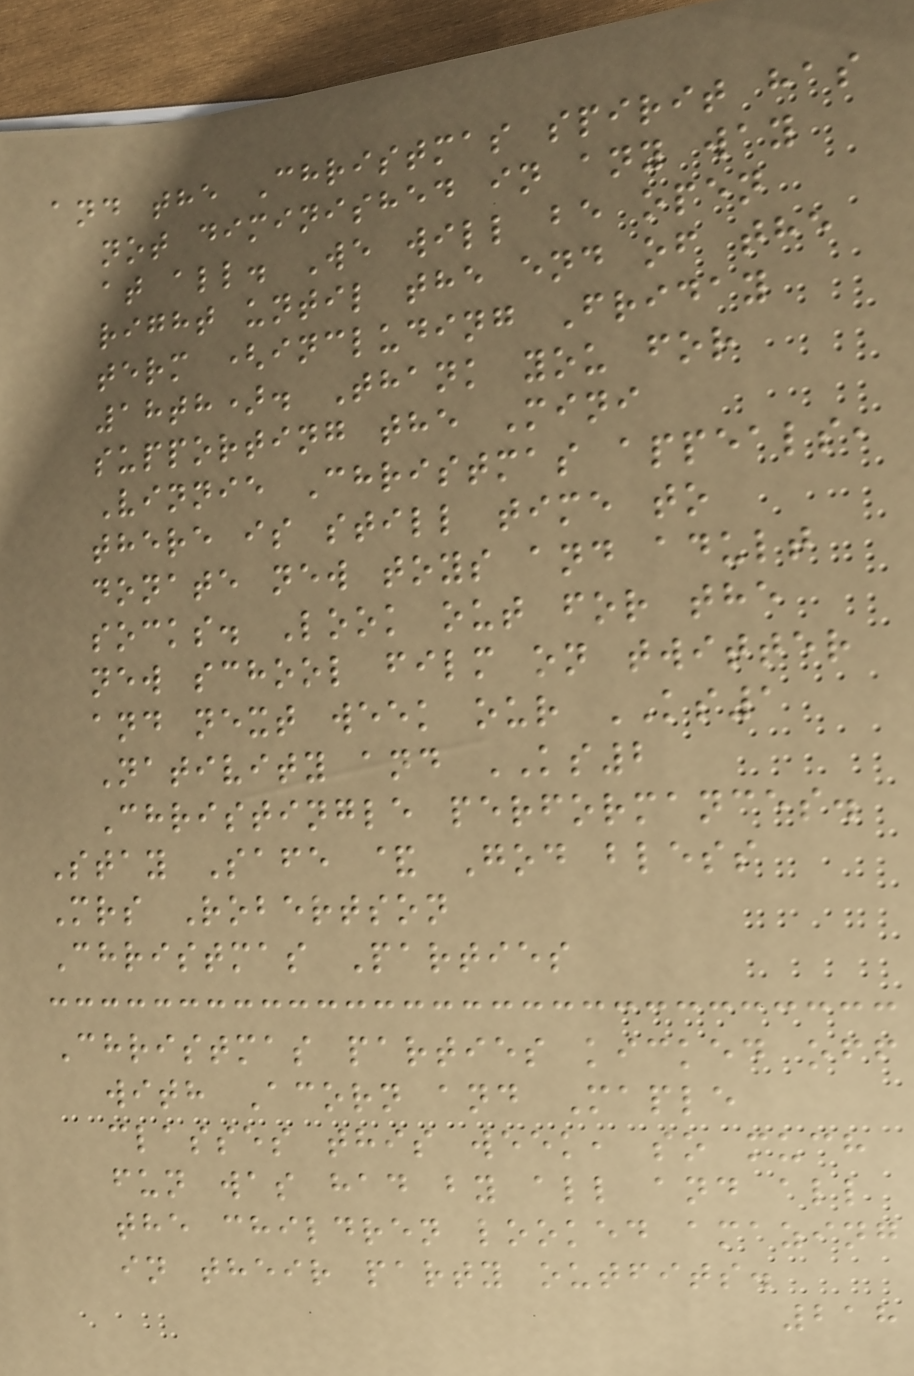and the Christmas spirit has
not diminished in any way
at all. We will be open
right until the end of the
term (including Friday
18th). Thank you for
supporting the Mini
Vinnie Christmas appeals,
there is still time to
donate new toys and adult
socks. Look out for the
new school film on twitter
and next week our KS1
Nativity and KS2
Christingle performances.
Stay Safe & God bless
Mrs Robertson
Christmas Parties
Christmas parties kicked off
with Acorn and Maple
classes this week, so much
fun was had by all and all
the children looked amazing
in their party outfits.
218
